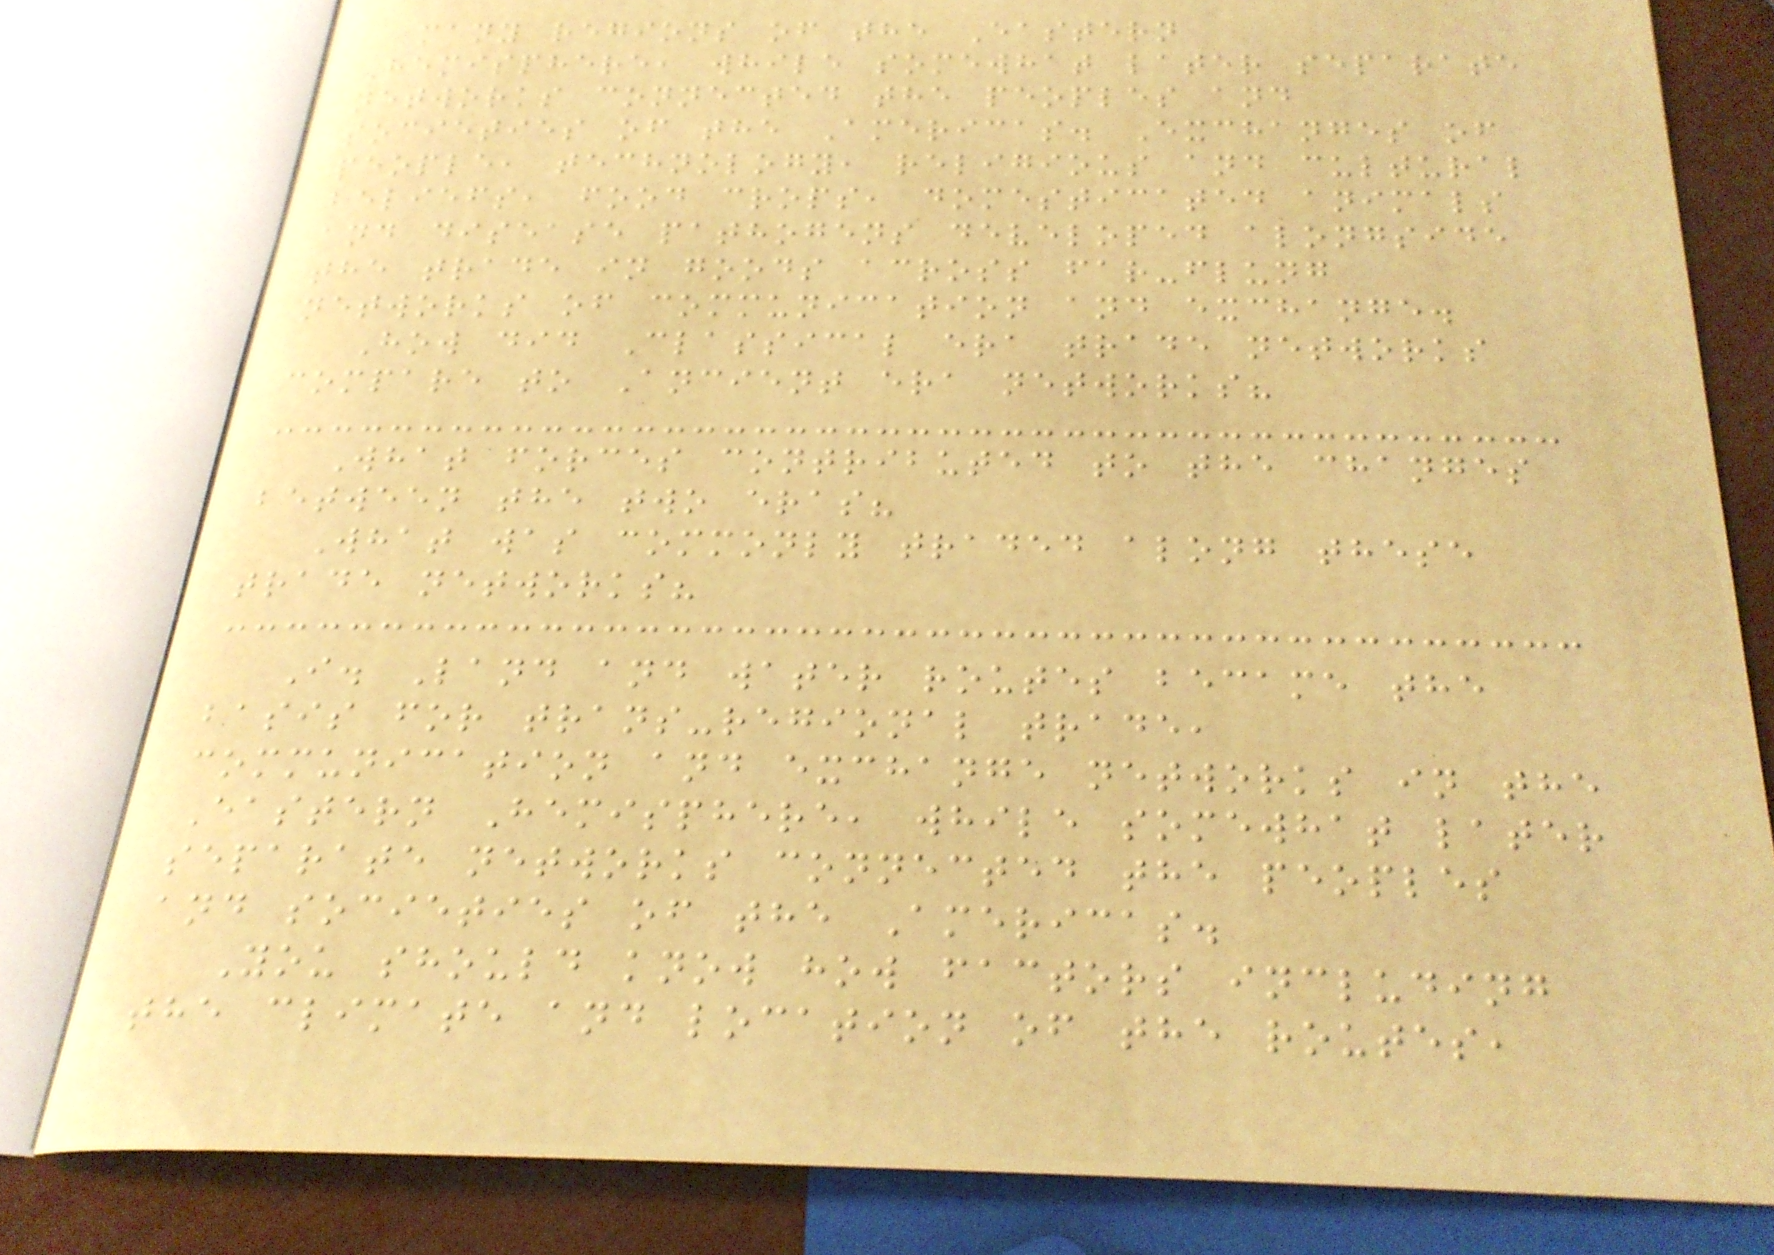many regions of the Eastern
Hemisphere, while somewhat later separate
networks connected the peoples and
societies of the Americas. Exchanges of
people, technology, religious and cultural
beliefs, food crops, domesticated animals
and disease pathogens developed alongside
the trade in goods across far-flung
networks of communication and exchange.
How did Classical era trade networks
compare to Ancient era networks?
What forces contributed to the changes
between the two eras?
What was commonly traded along these
trade networks?
I. Land and water routes became the
basis for trans-regional trade,
communication and exchange networks in the
Eastern Hemisphere, while somewhat later
separate networks connected the peoples
and societies of the Americas.
You should know how factors including
the climate and location of the routes,
